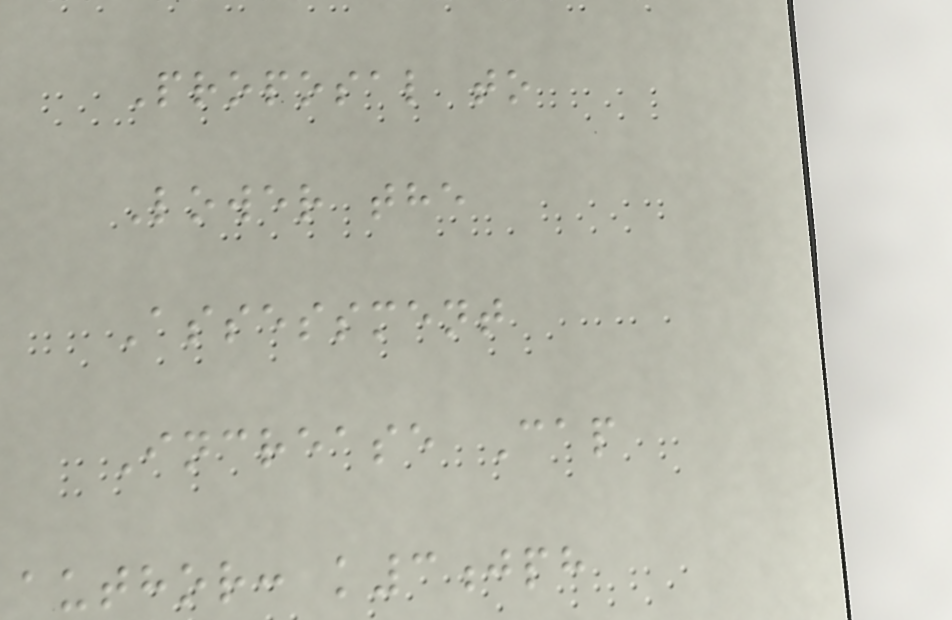Proposal to
Lower the
Assessment
Increase Cap
author: k3jph
